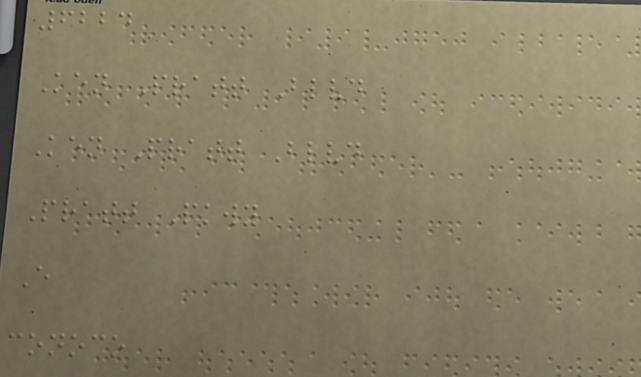6224
Ken Pratt Blvd
Ken Pratt Blvd
Pratt Pkwy
E
conoco
